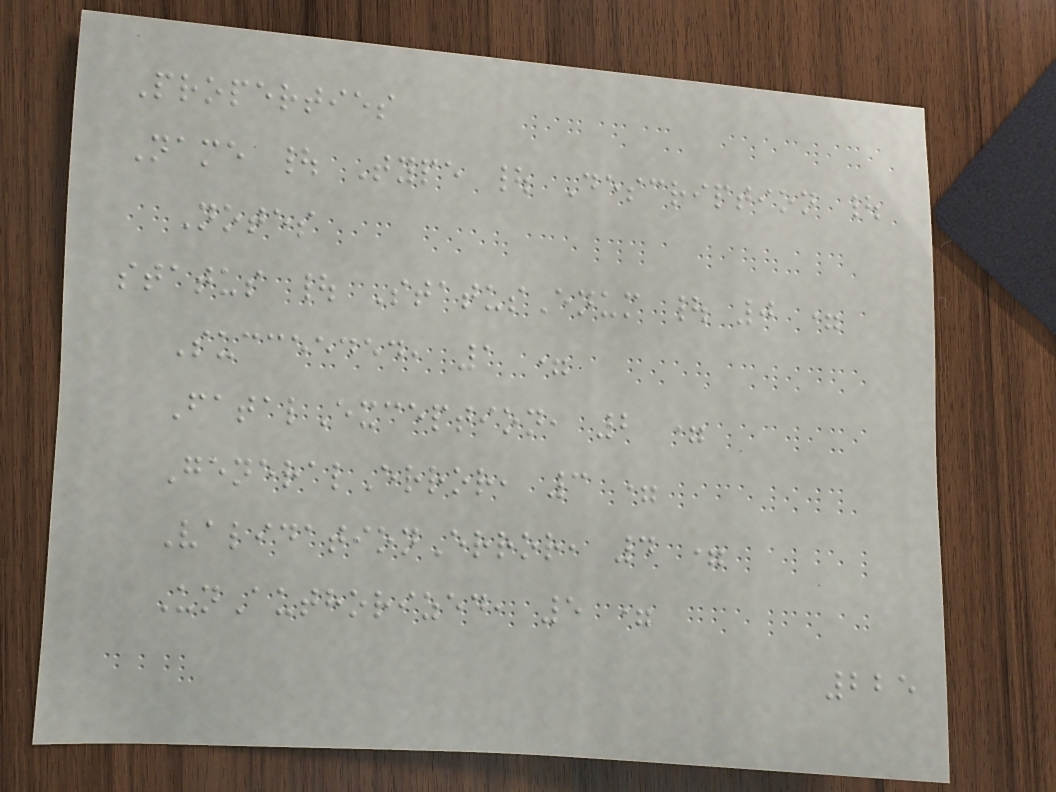Properties
Name | Type | Description |
Notes
status | StatusEnum | 0 =
Succeeded, 1 =
FatalException, 2 =
GeneralError, 3 =
ValidationError, 4 =
UnAuthorized, 5 =
225
